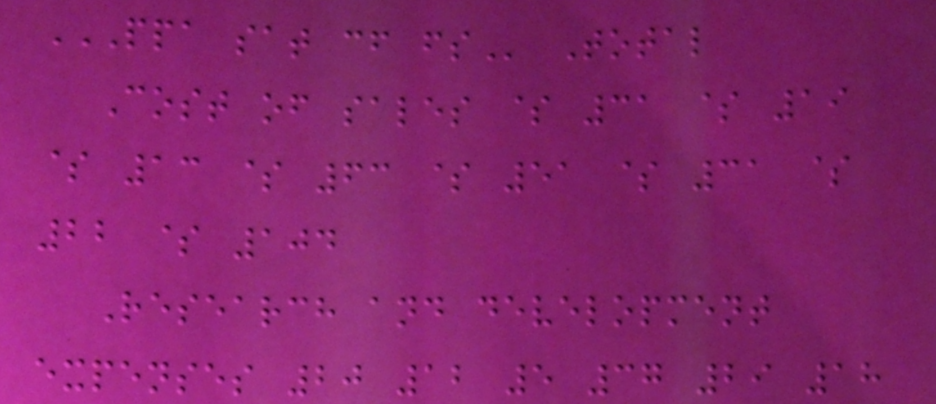PPA SAT CF FS Total
Cost of sales $ 31 $ 19
$ 13 $ 63 $ 51 $ 31 $
22 $ 104
Research and development
expenses 20 12 5 37 29 18
